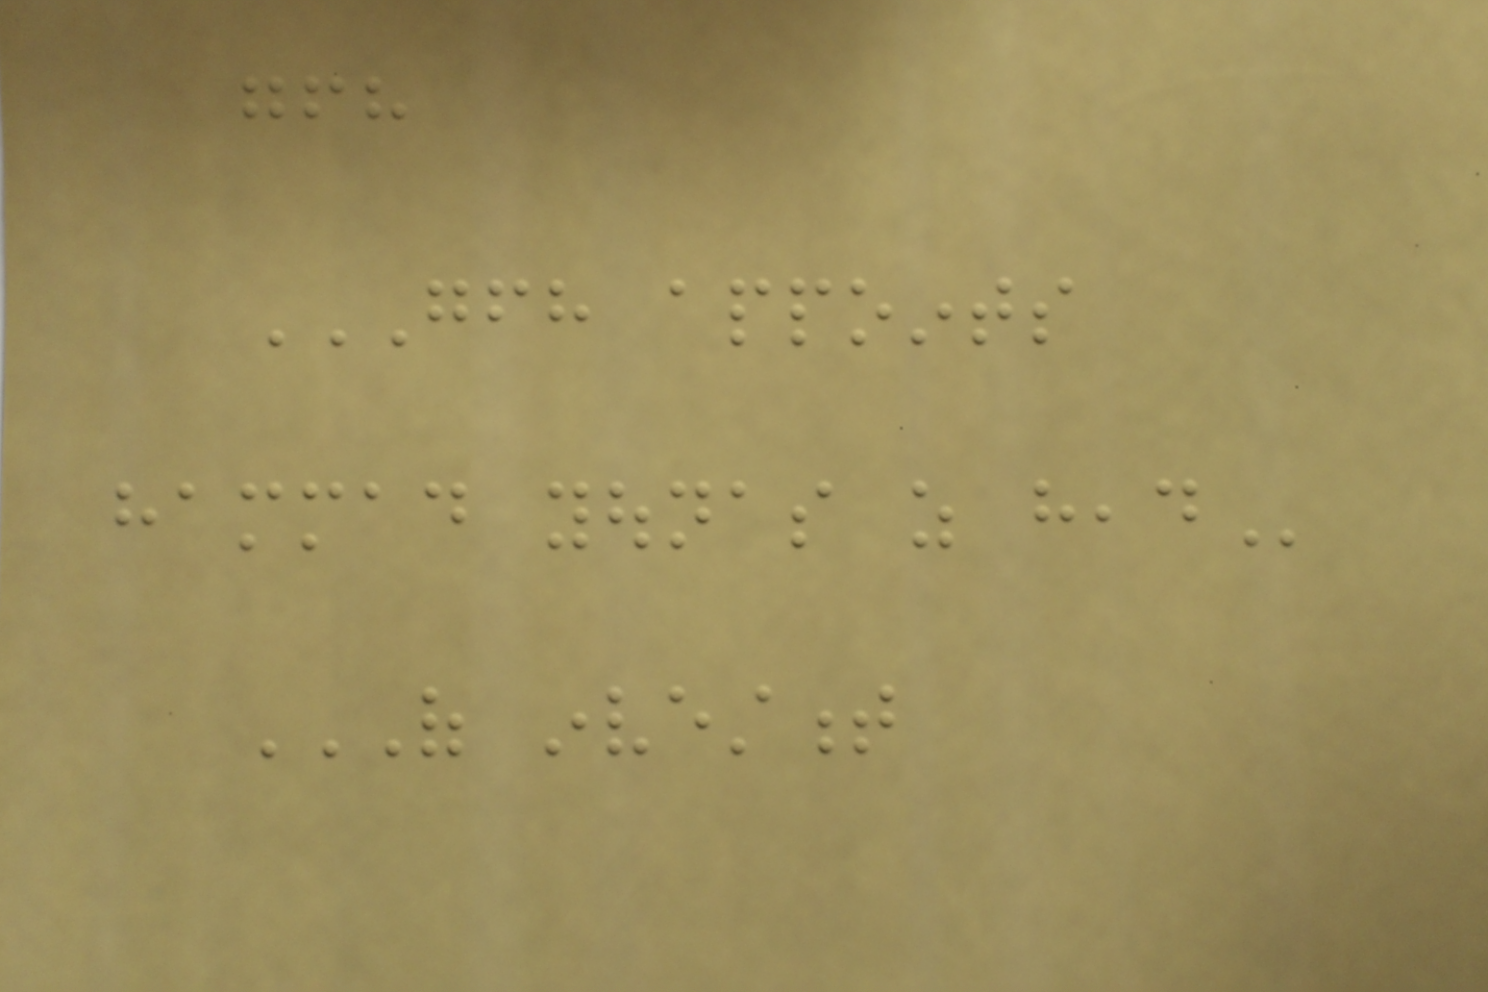gfh
GFH APPOINTS
HAMMAD YOUNAS AS HEAD
OF INVESTMENT
